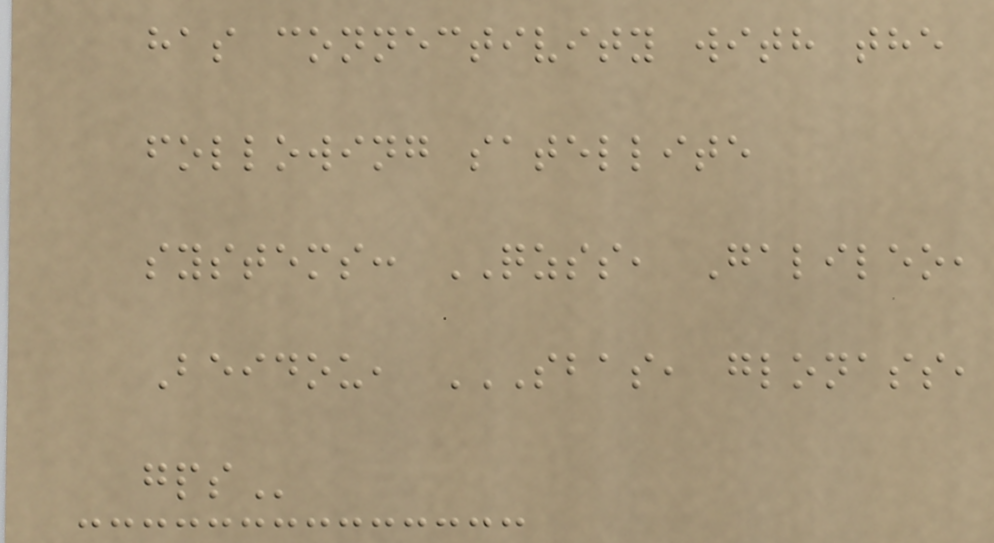has connectivity with the
following satellite
systems: QZSS, Galileo,
Beidou, SBAS, GLONASS,
GPS
